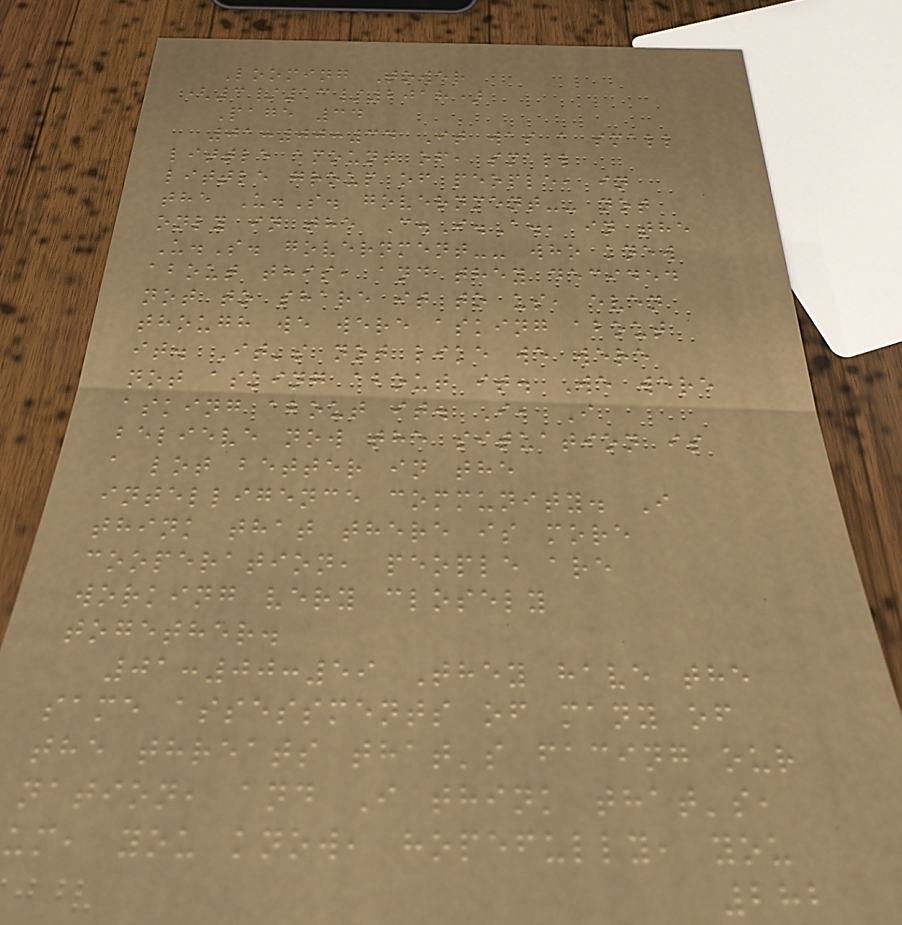Looming Tower
(3/13/2018)
Page 34
01:00:34 It was a small
little amount of, small
little group of people, in
the U.S. government-- not
only in the C.I.A., in the
U.S. government-- who knew
about this, and they decided
not to share it to us, even
though we were asking about
it. It's not like we were
not asking about it. We were
asking about it. I, I
believe now the situation is
a lot better in the
intelligence community. I
think that there is more
cooperation, people are
working very closely
together.
01:00:59 They have the
same assessments of many of
the threats that's facing our
nation, and I think that's,
um, you know, hopefully, you
282
